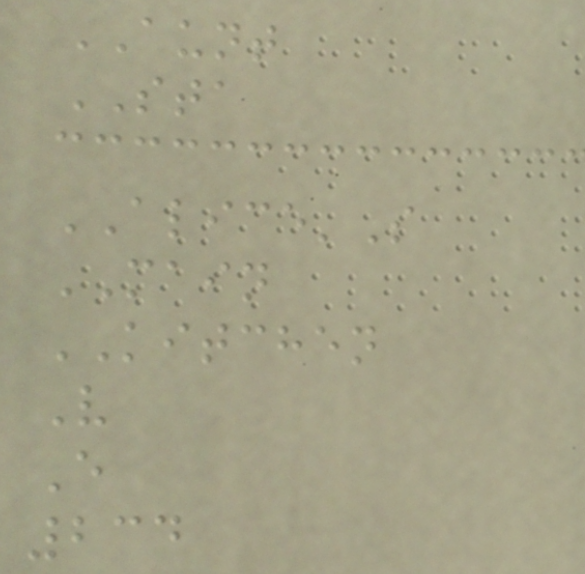AUNT
STA
ALICE'S
MAIN
KITCHEN
V
E
234
